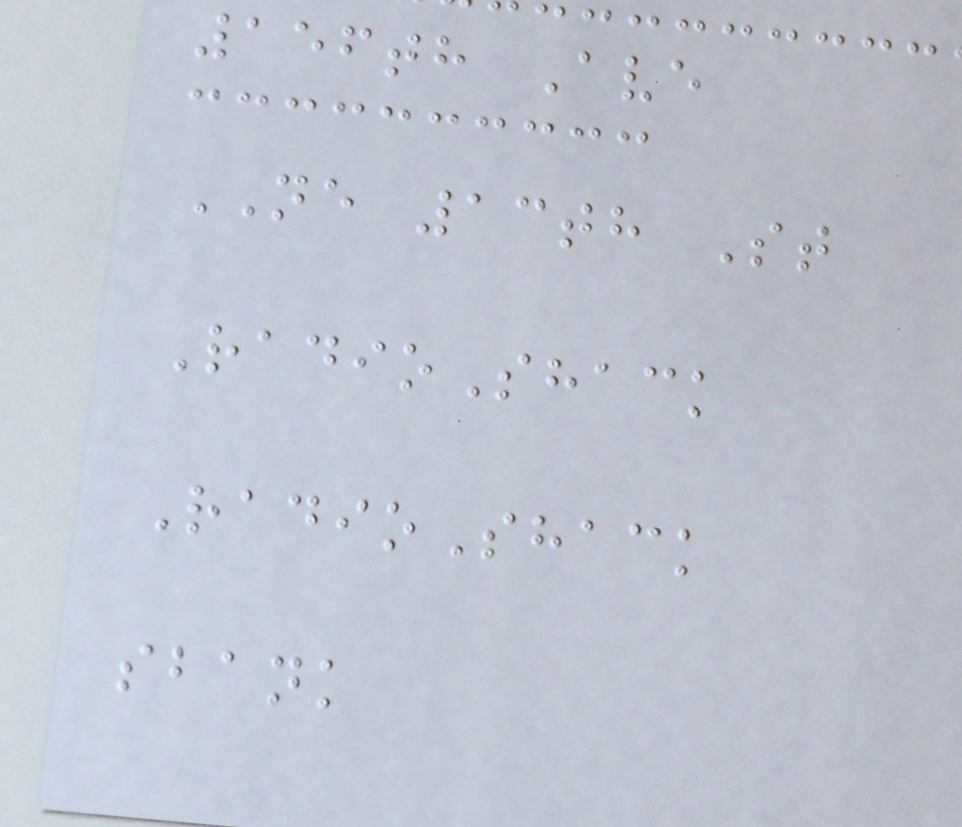156th Ave
NE 13th St
RadioShack
RadioShack
sbank
